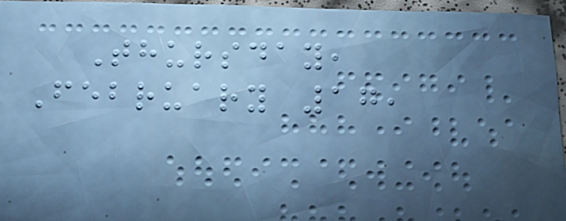Thursday,
February 17,
